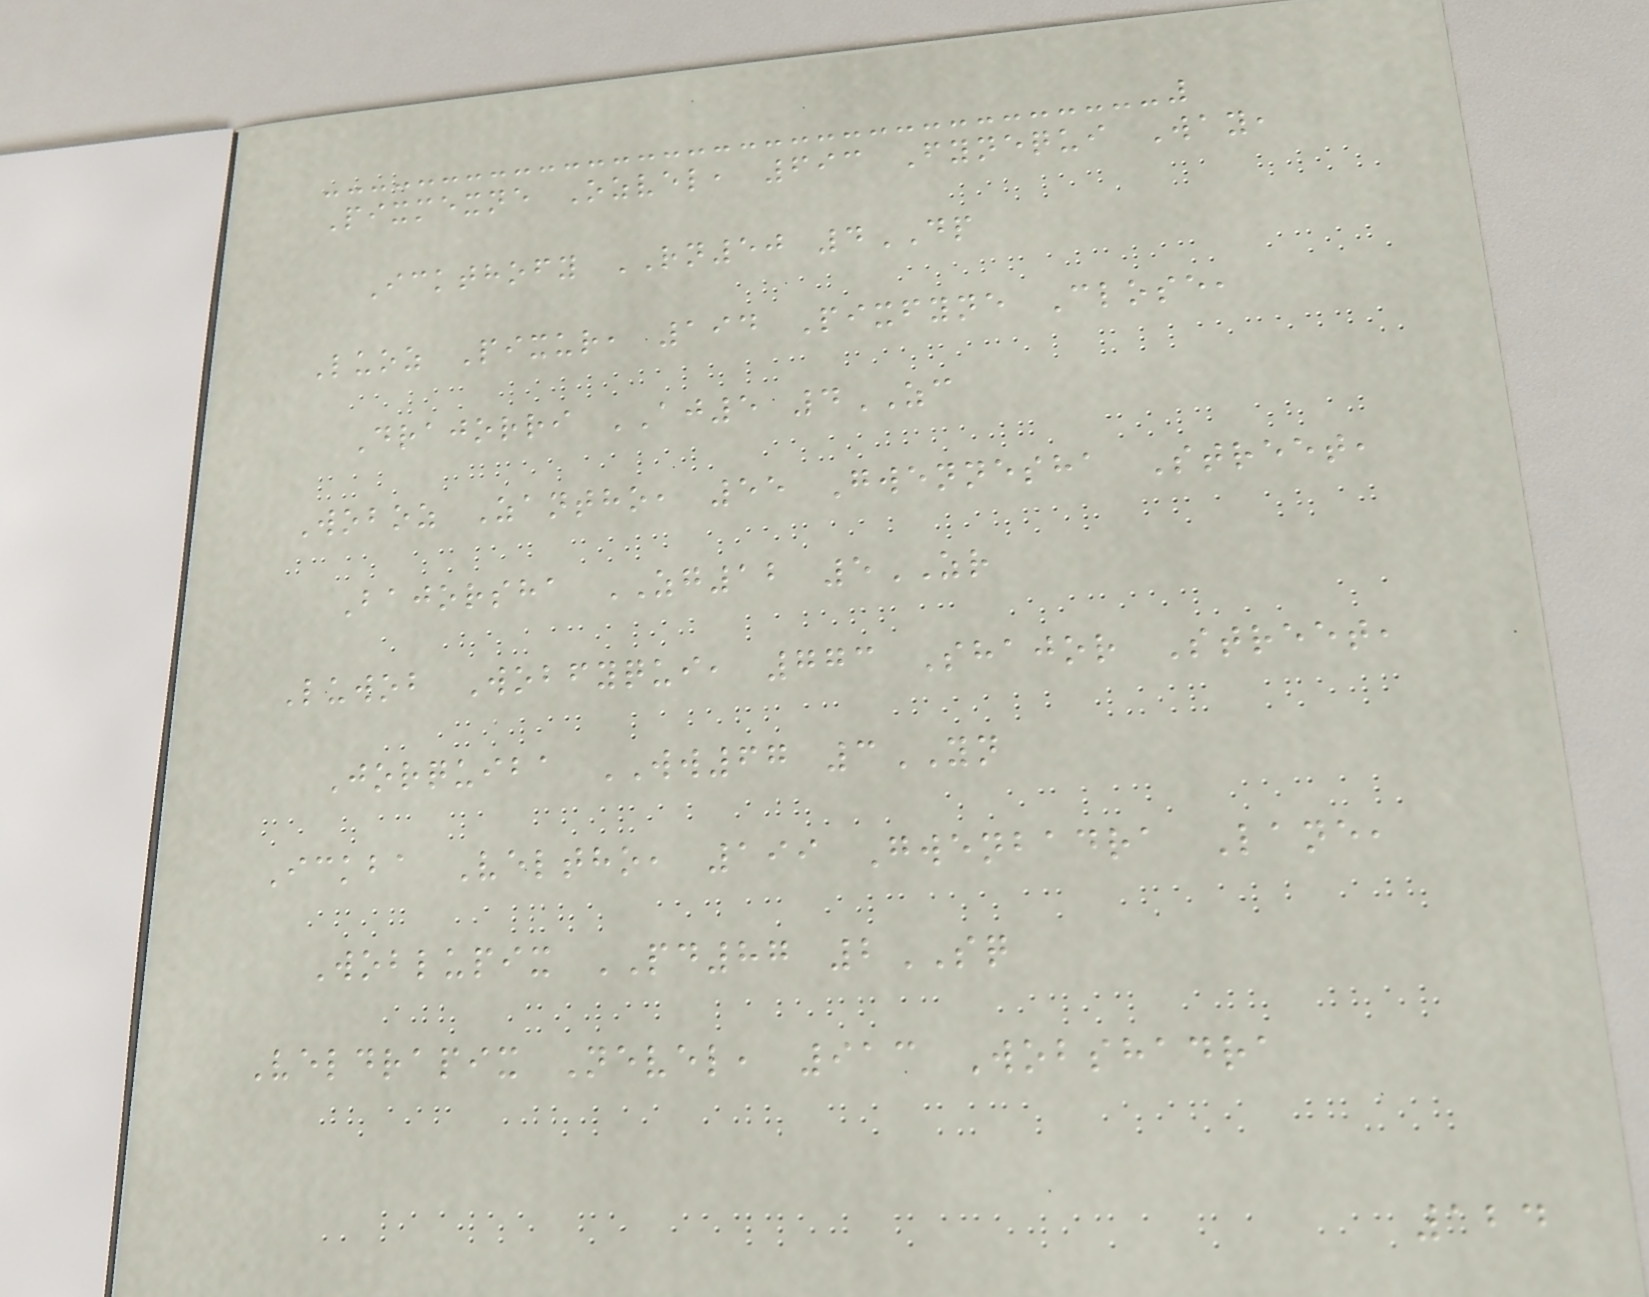Pixmexne Ozvel, 693 Fynequi Way,
Ickthofy RN50 4DP
Luoz Pixur, 194 Pixfyne Close,
Drajorri AJ5 4ZC
Woboz Zantho, 55 Gwennesha Street,
Bajorsha ZG12 5ZR
Luwob Wobfyqui, 773 Shajor Street,
Jorquiba WW67 3YN
Ickba Veltho, 199 Gwenbadra Lane,
Woblupix PD87 2SQ
Veldrapix Nevel, 913 Wobshadra
124
